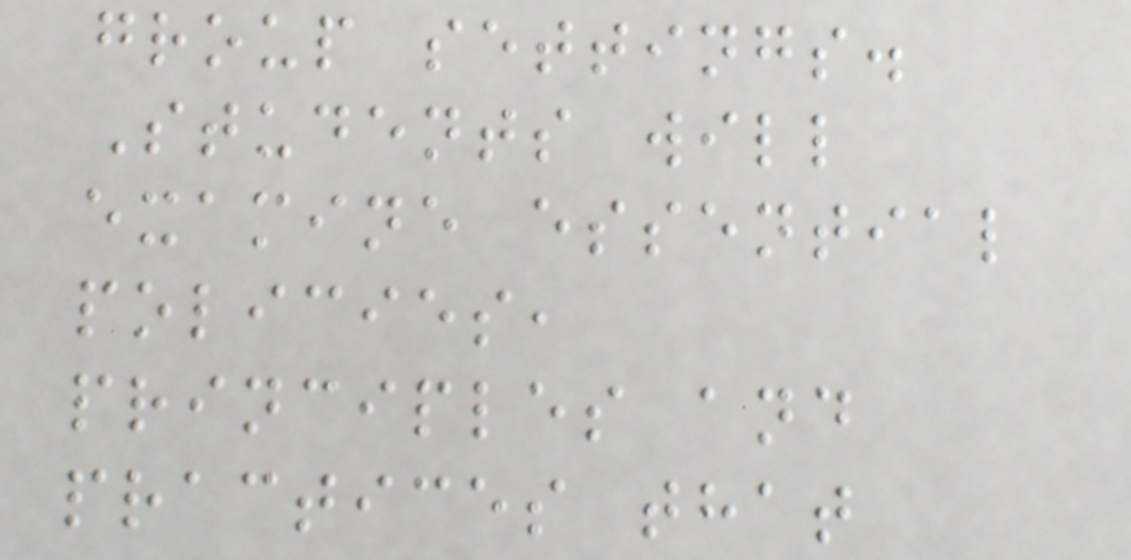group settings.
Students will
examine essential
policies,
principles and
practices that
